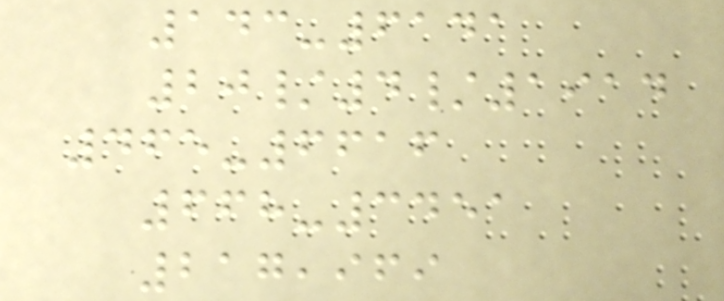143-6141
20/4/1914
465-6616
668-3451
217,969
